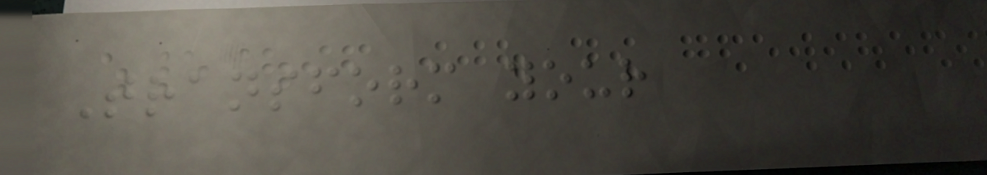Transform your
